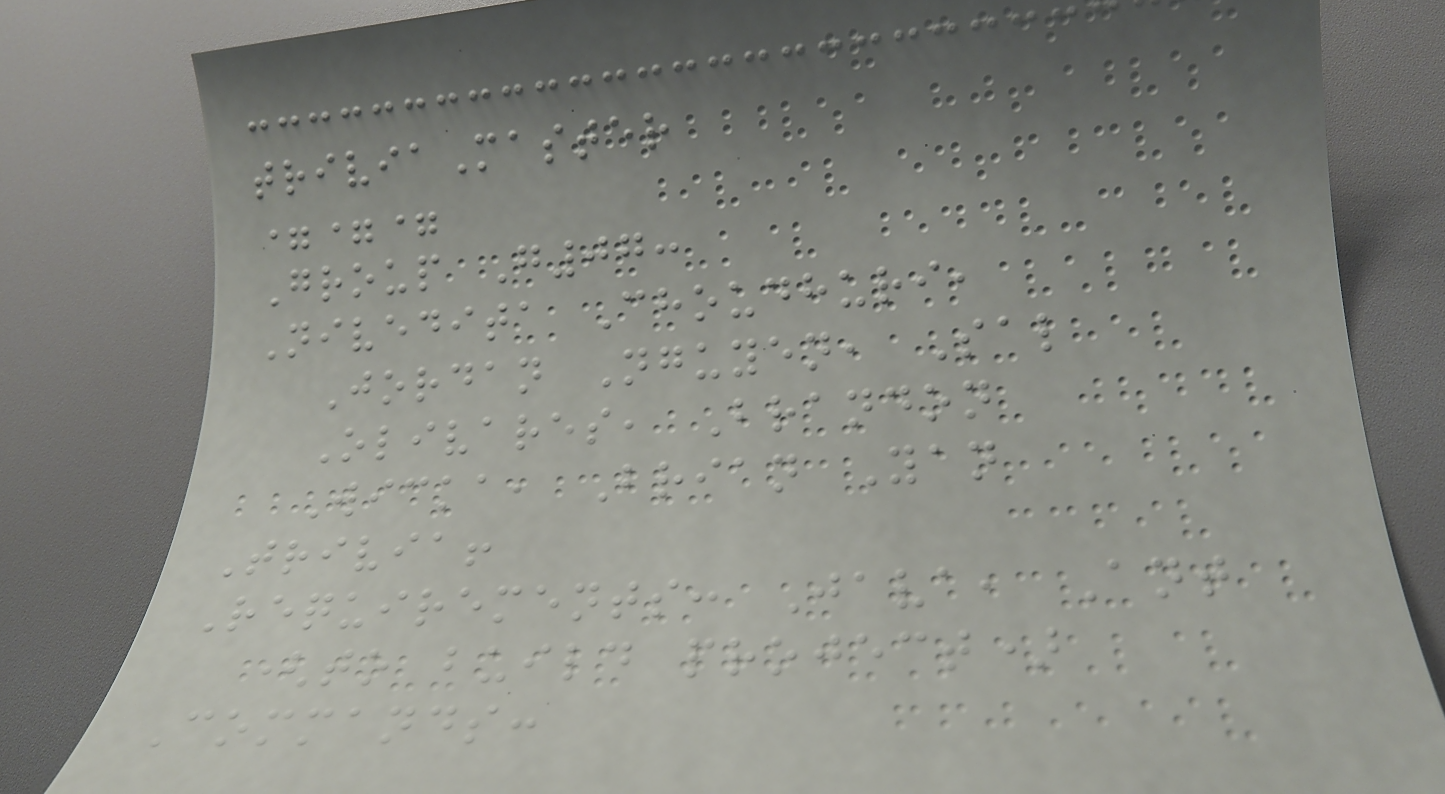triviaMaster
===
Group G07:
Nivedita Choudhuri,
Jordan Nguyen, Sal
Olivares, Brandon
Wicka, Brian Yan
Trivia!
Requirements: Java, Ant
(to build project)
Commands:
